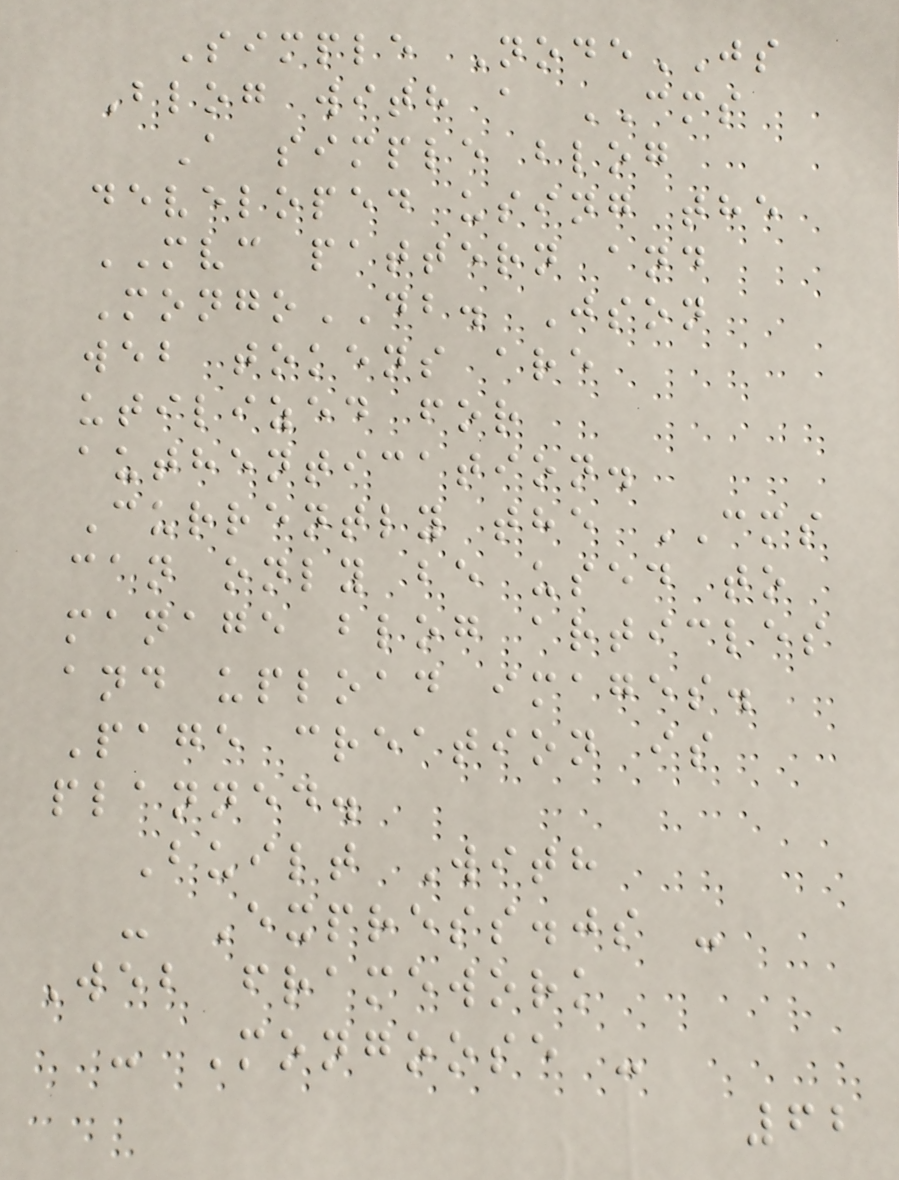Simple NodeJS
Blog with a CMS
A simple blog
developed using the
MVC pattern and
MongoDB. Json
web tokens are
utilized for
authentication.
Currently the CMS
can only be used to
manage blog articles
and upload images.
Page creation is
planned.
Built With
- Express.js -
Web framework
- Mongoose -
62
